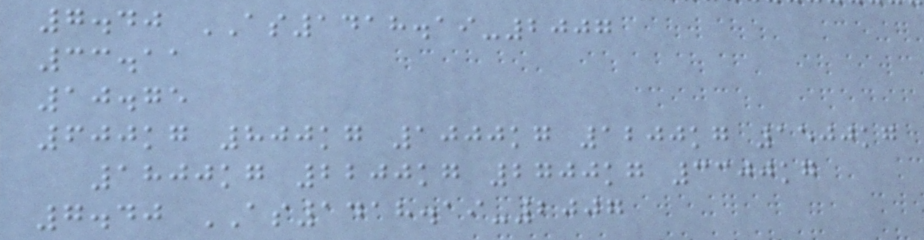7.40 AS1418.19-2007
33.11
10.75
600kg 800kg 1000kg 1200kg 1500kg
1800kg 2200kg 2700kg 3300kg
7.40 AS1418.19-2007
